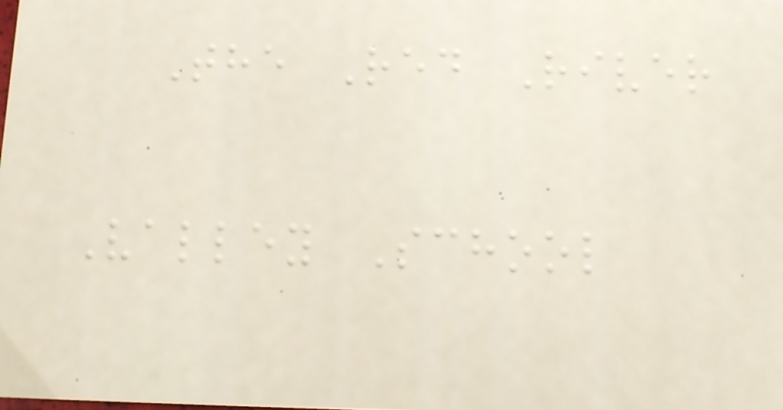The Red River
Valley School
